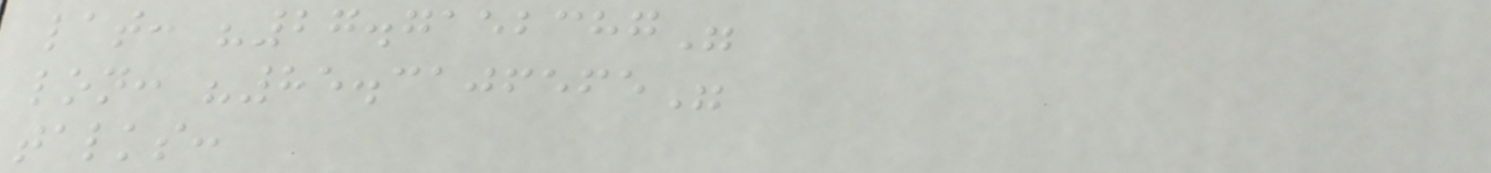lat: "27.7152387"
lon: "85.3106565"
talks:
